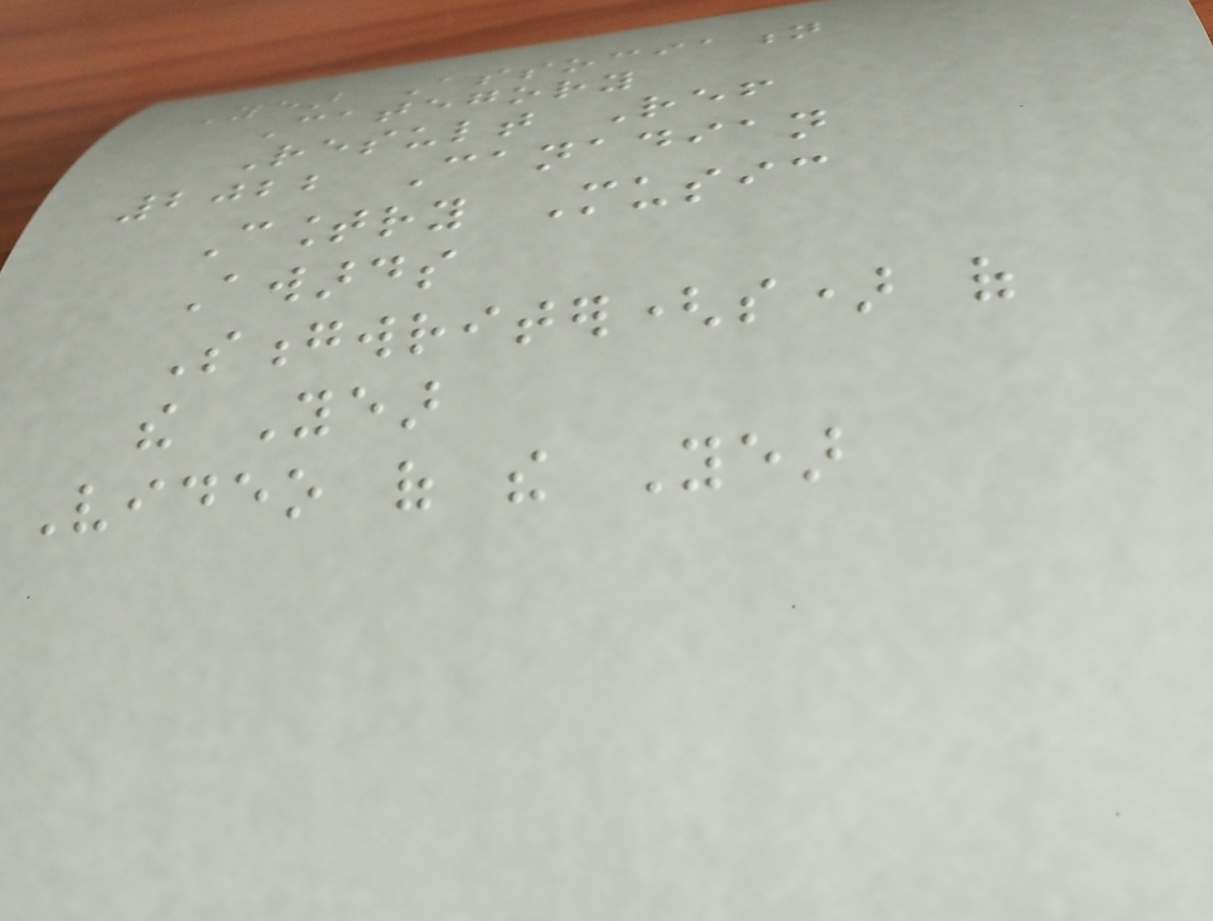Year Association
Category
Result Ref
2022 Canadian
Country Music
Awards
Songwriter(s) of
the Year
Video of the Year
